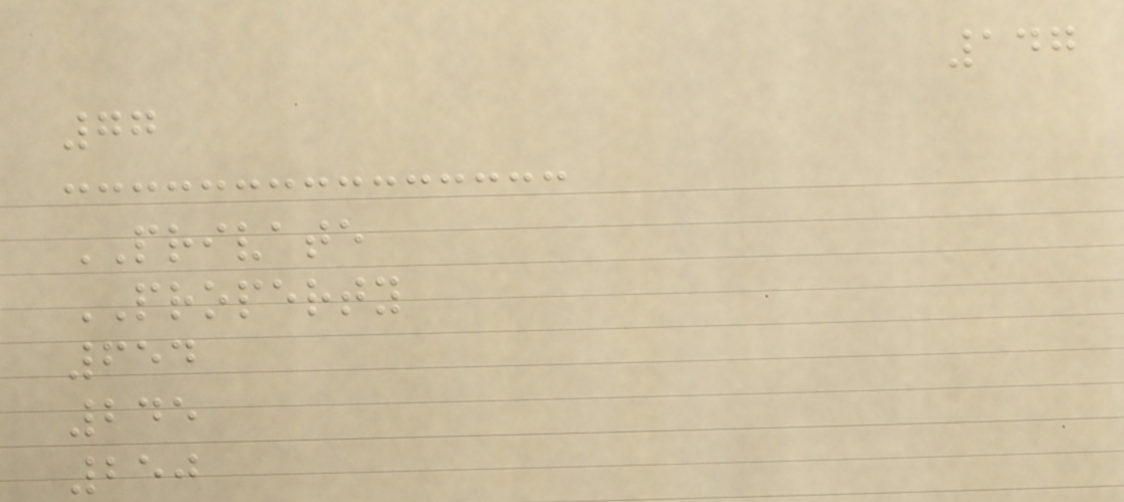147
77
PRIVATE
PROPERTY
654
245
250
